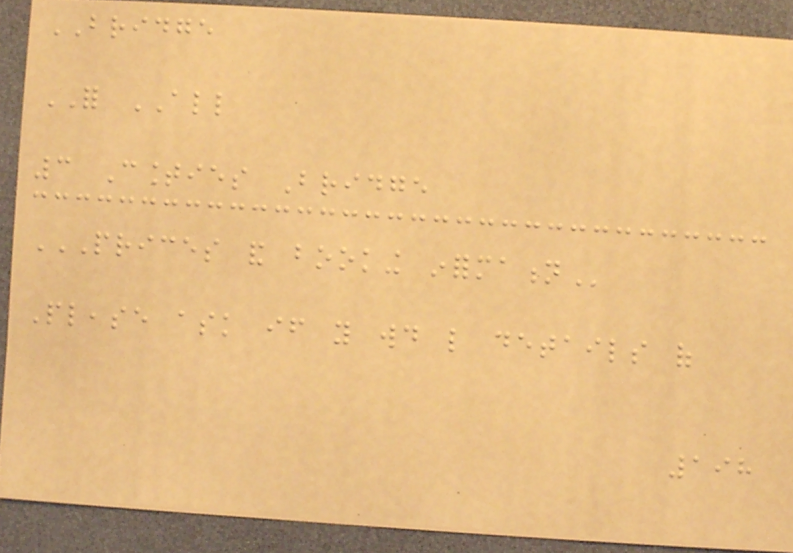BRIDGE
FOR ALL
3 Counties Bridge
PRICES AND BOOKING INFORMATION
Please ask if you would like details of
198
